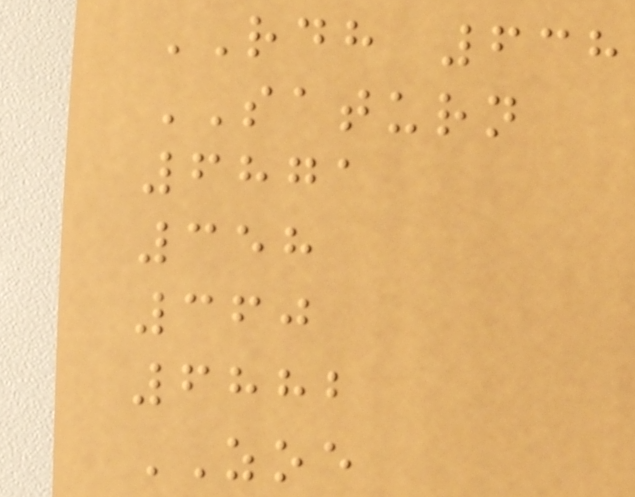RDH 638
SATURN
6871
358
360
6882
ZOE
